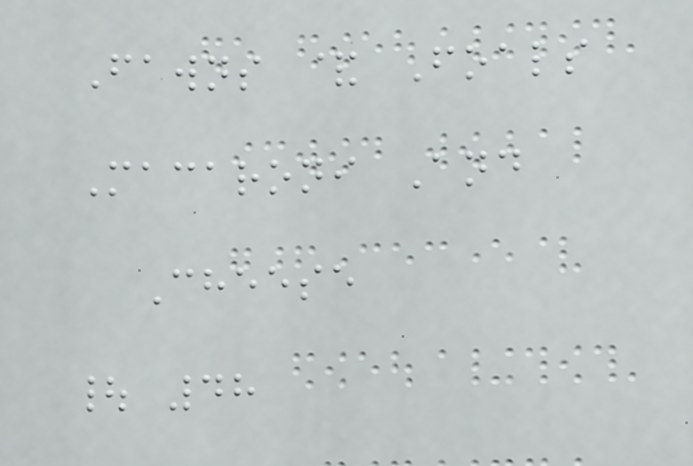Fawns & Foals
Macaroni And
Cheese
| 48
